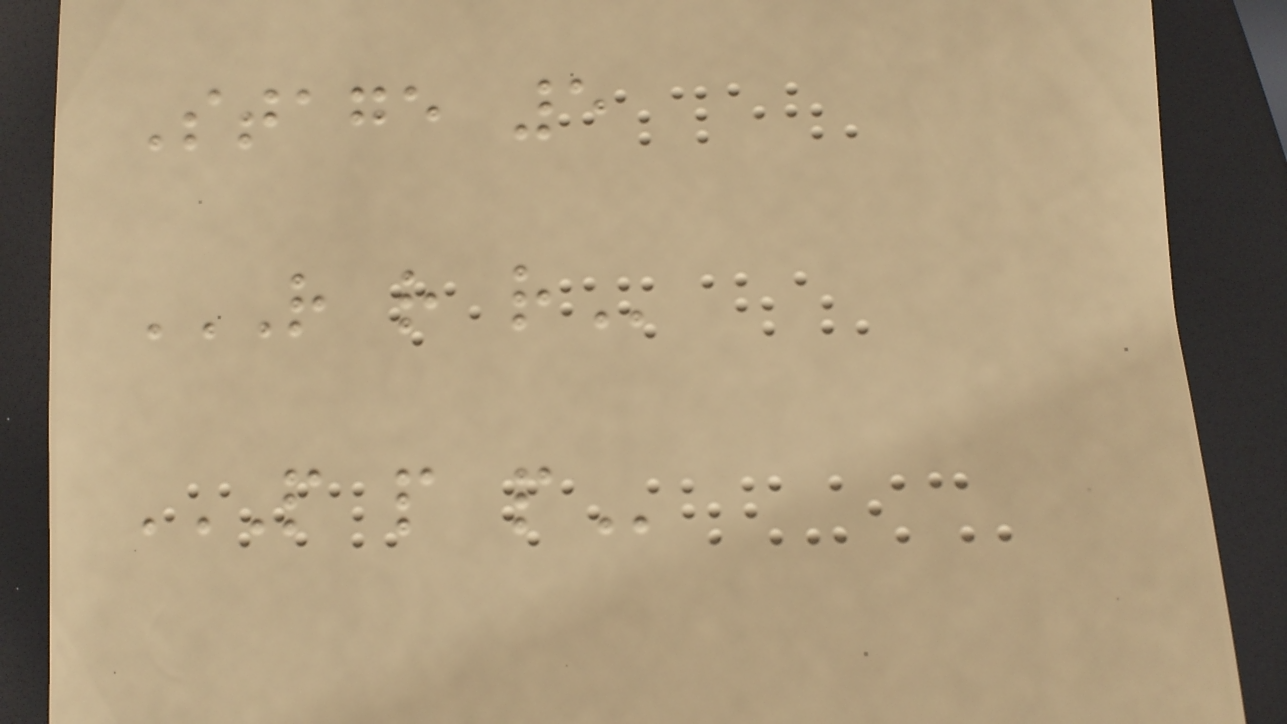Stage 5
R R R
P P P
